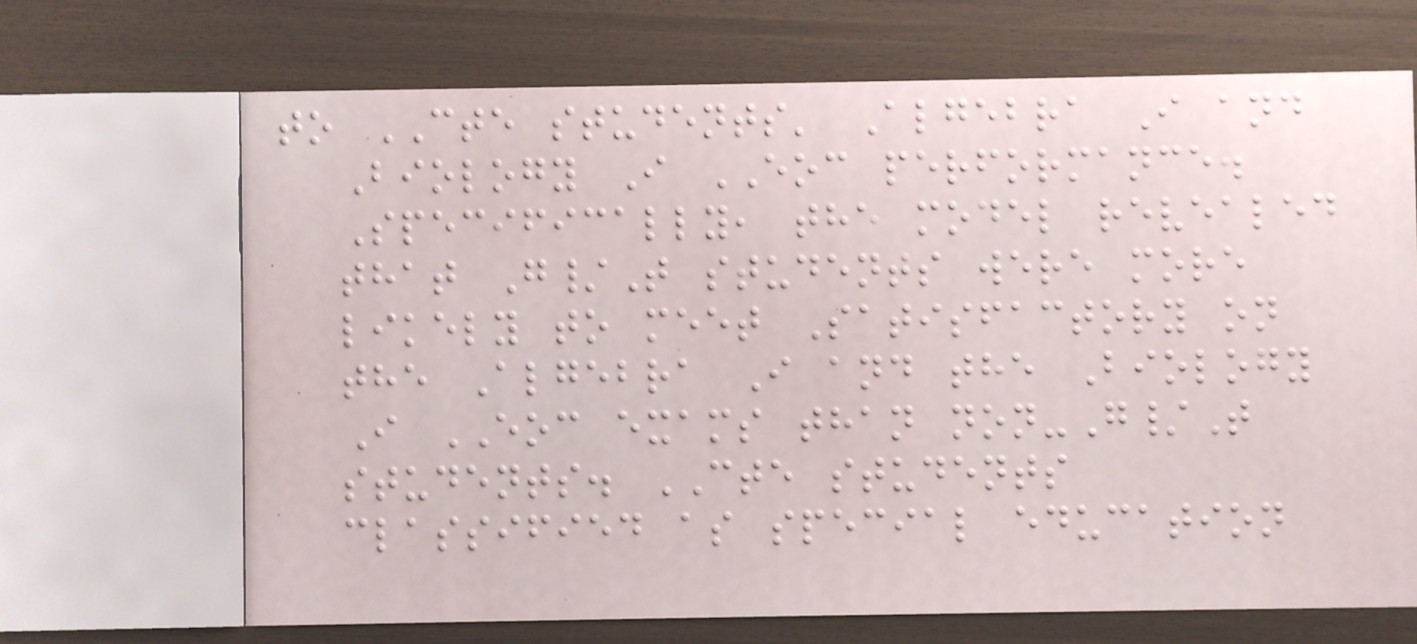to CTE students' Algebra I and
Biology I EOC performance.
Specifically, the model revealed
that G/T students were more
likely to meet Satisfactory on
the Algebra I and the Biology
I EOC exams than non-G/T
students. CTE students
classified as special education
